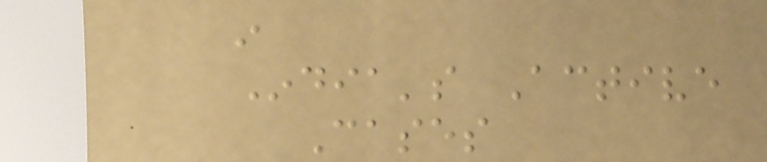in
India's Active
Cases
